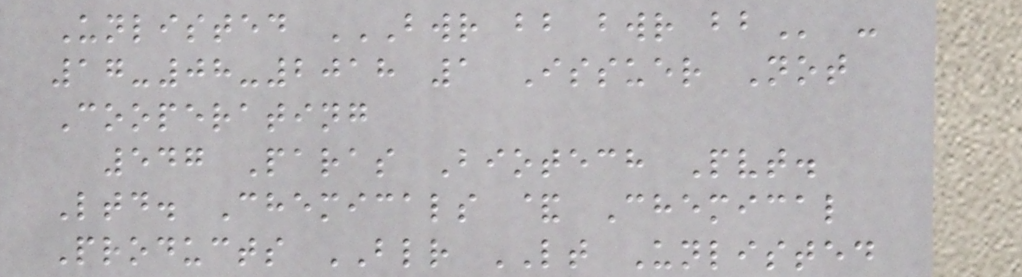Unlisted BWR BB BWR BB -
17-08-2018 1 Issuer Not
Cooperating
547 Paras Biotech Pvt.
Ltd. Chemicals & Chemical
Products BLR LT Unlisted
